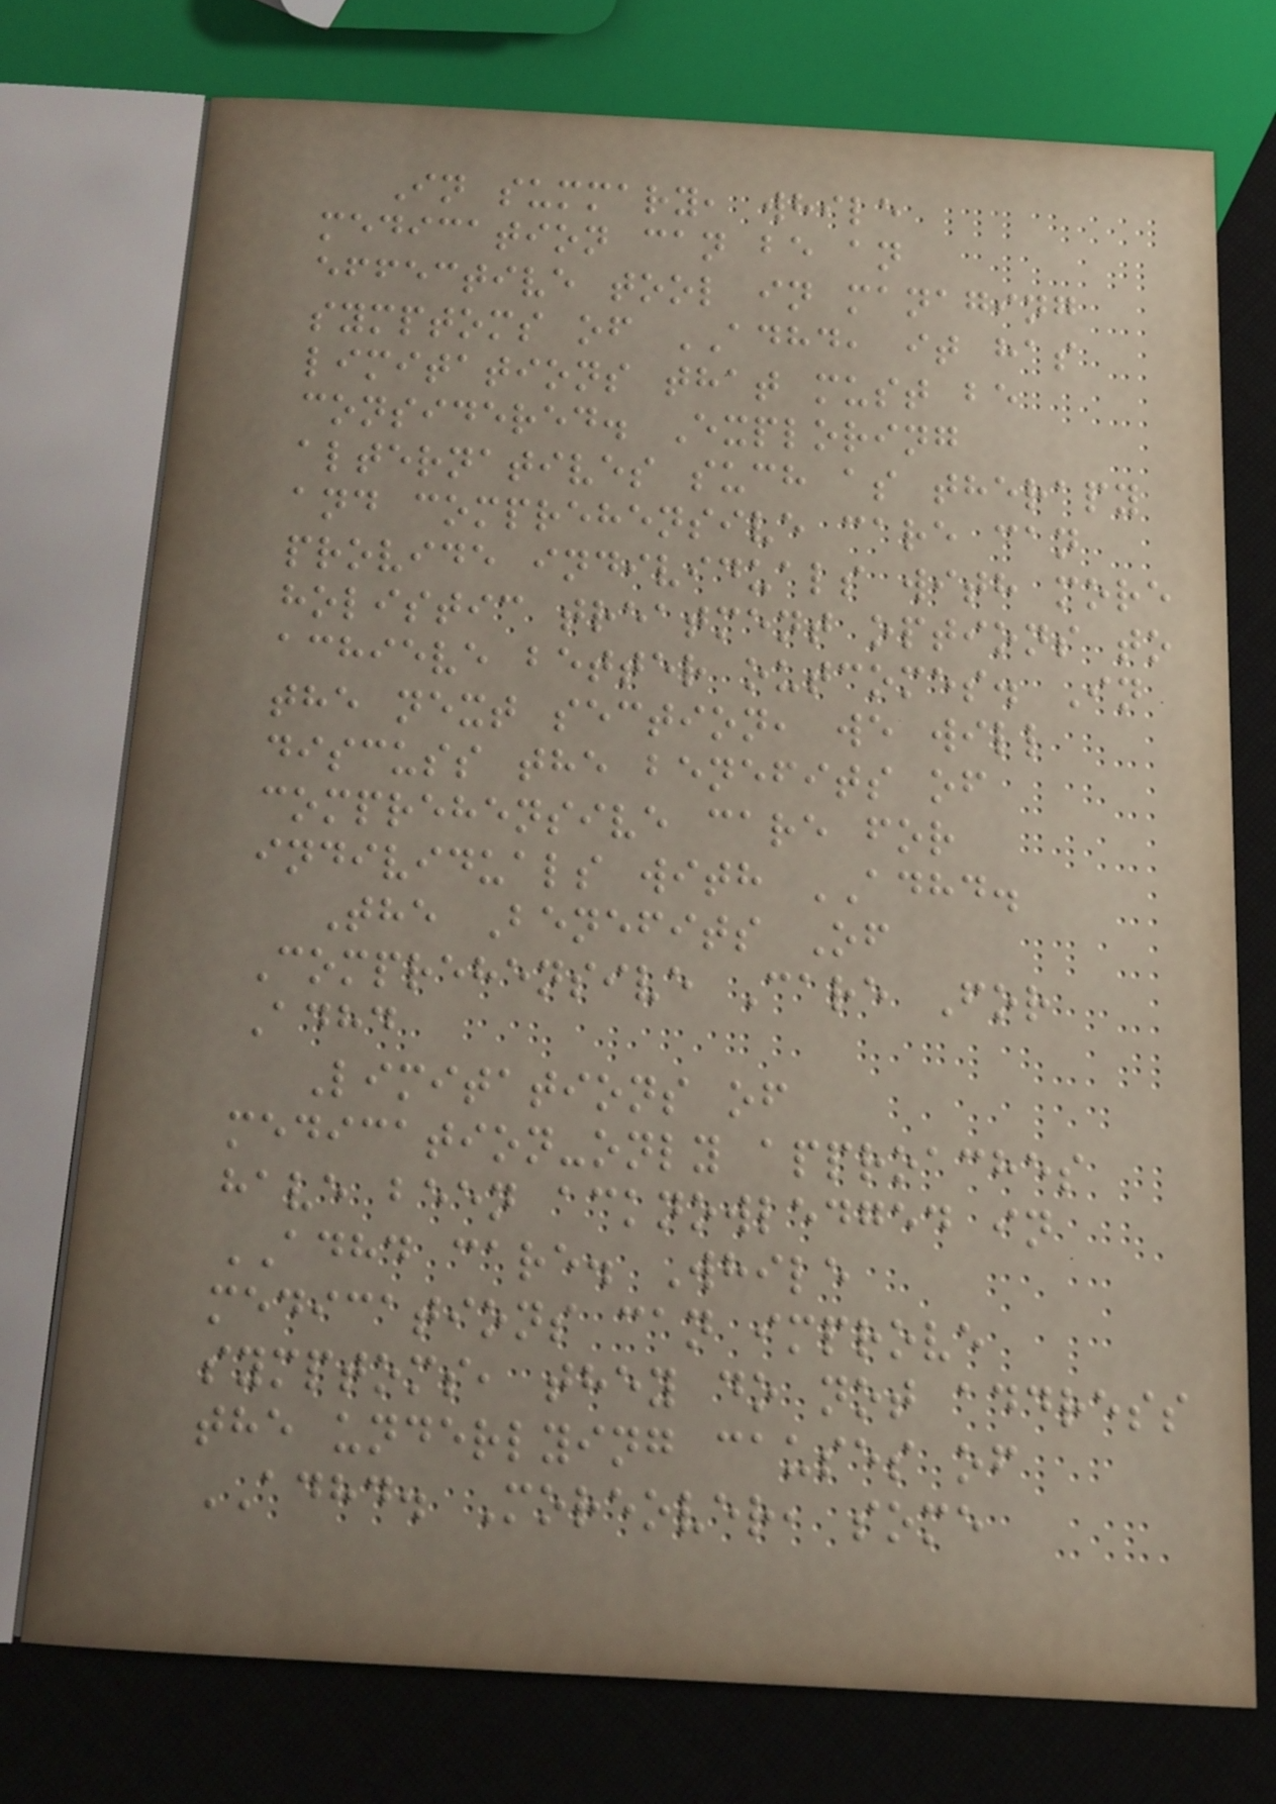In summary, while
medication can be an
effective tool in managing
symptoms of ADHD, it has
limitations that must be
considered. Exploring
alternatives such as therapy
and comprehensive care can
provide individuals with more
holistic treatment options to
achieve better outcomes. In
the next section, we will
discuss the benefits of
comprehensive care for
individuals with ADHD.
The Benefits Of
Comprehensive Care For
Adhd
Limitations of
medication-only approaches
have been acknowledged in
ADHD care. While
medications can improve
symptoms, they do not address
the underlying causes of
ADHD. Moreover, some
